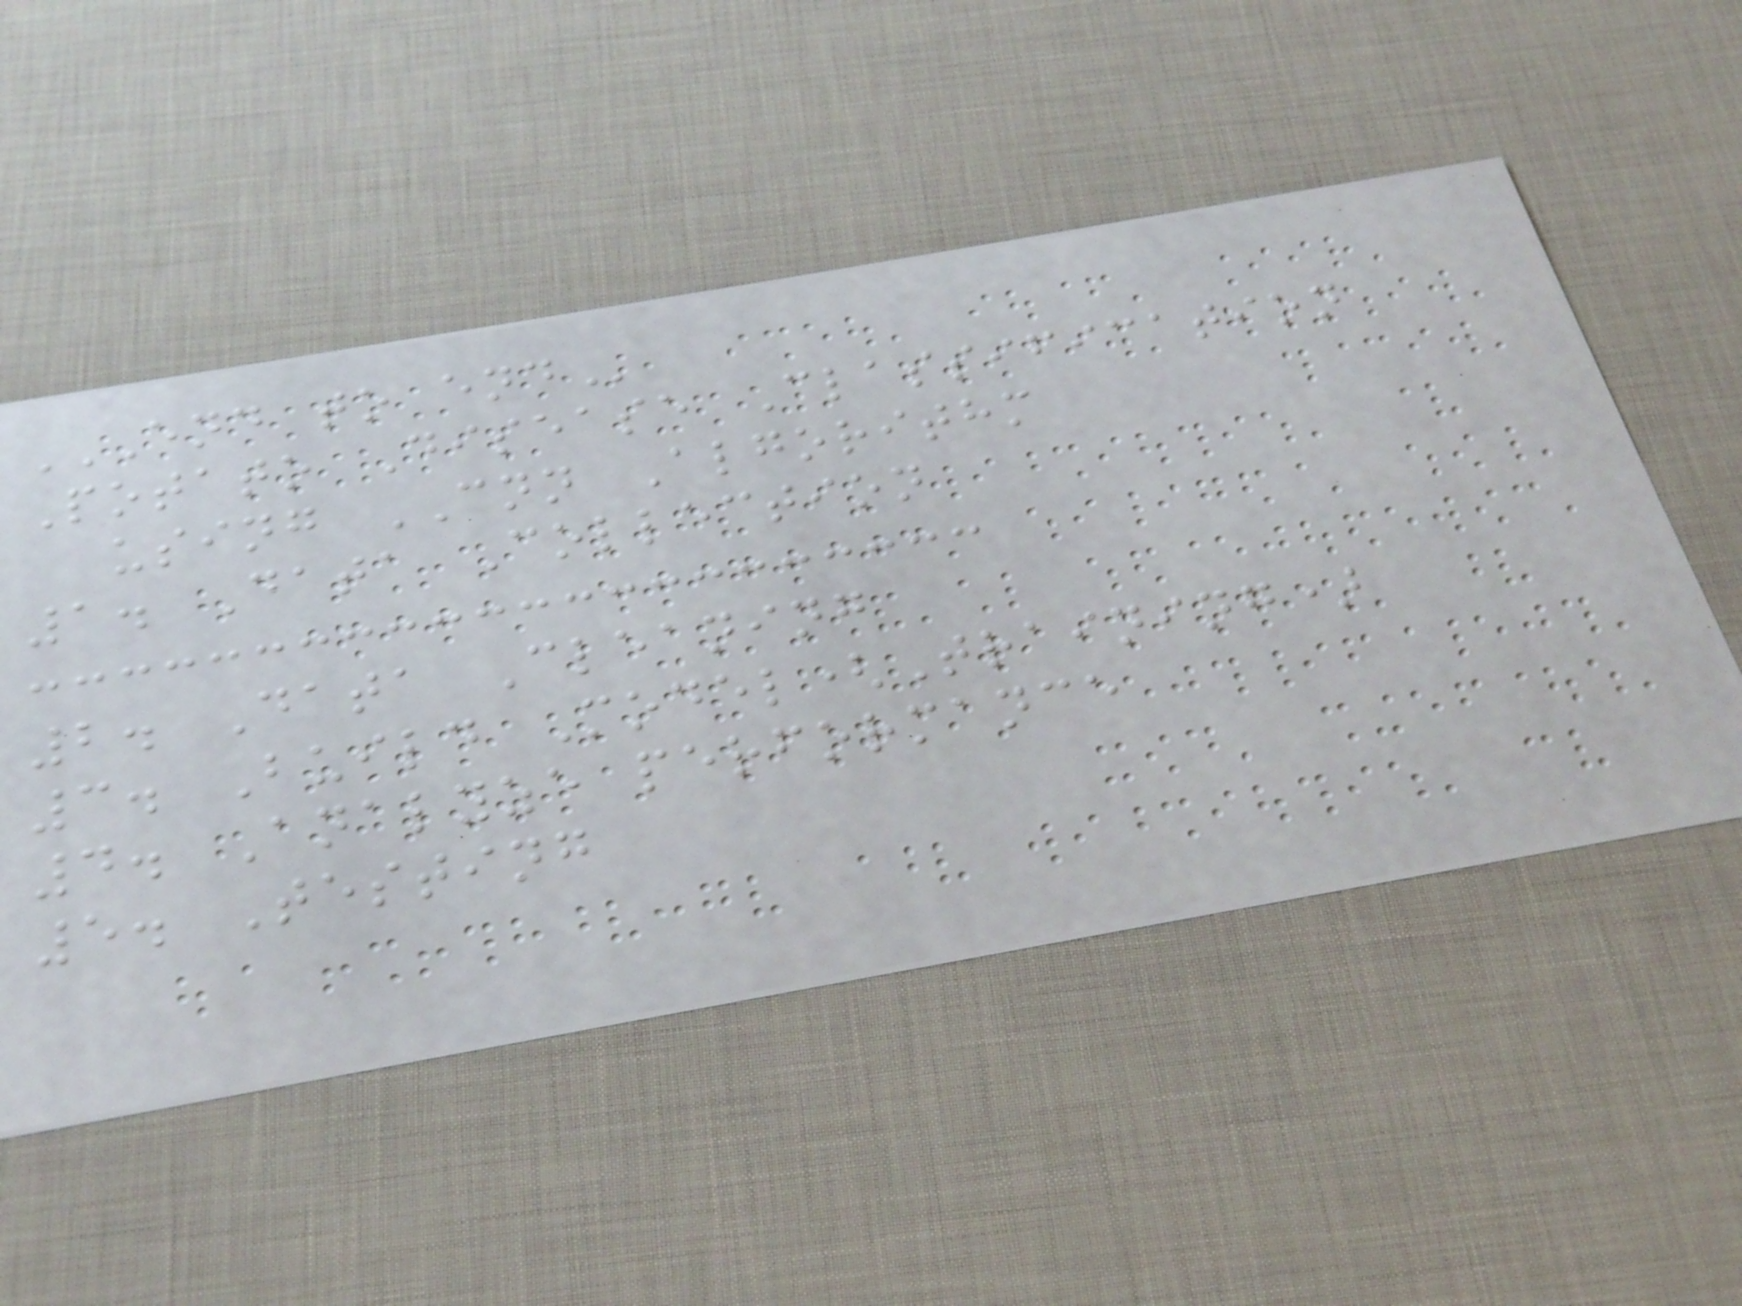END TO END
Potato Disease Classification
using CNN Algorithm
1. Data Collection
2. Data Cleaning
3. Build Model(Training)
4. Analyze performance
5. Testing
